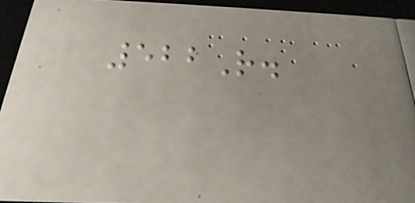522R.
